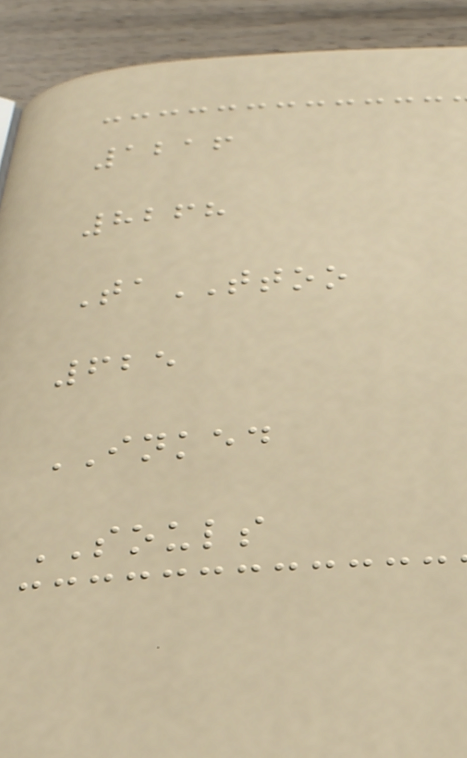1216
8268
TaTTOO
625
INKED
SOULS
